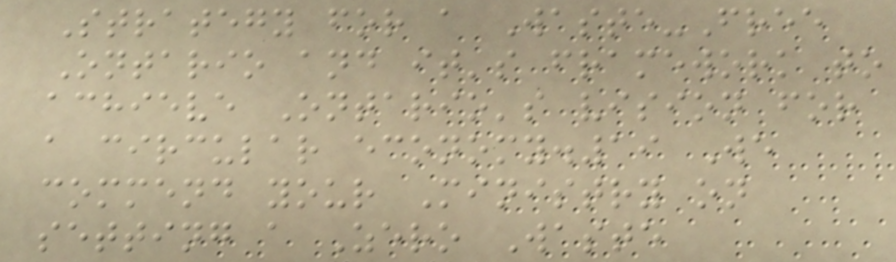Strategy for a Waste-Free
Ontario and it's framework to
achieve Ontario's vision for
a circular economy.19 We
commend your Ministry on
setting a Zero Waste
